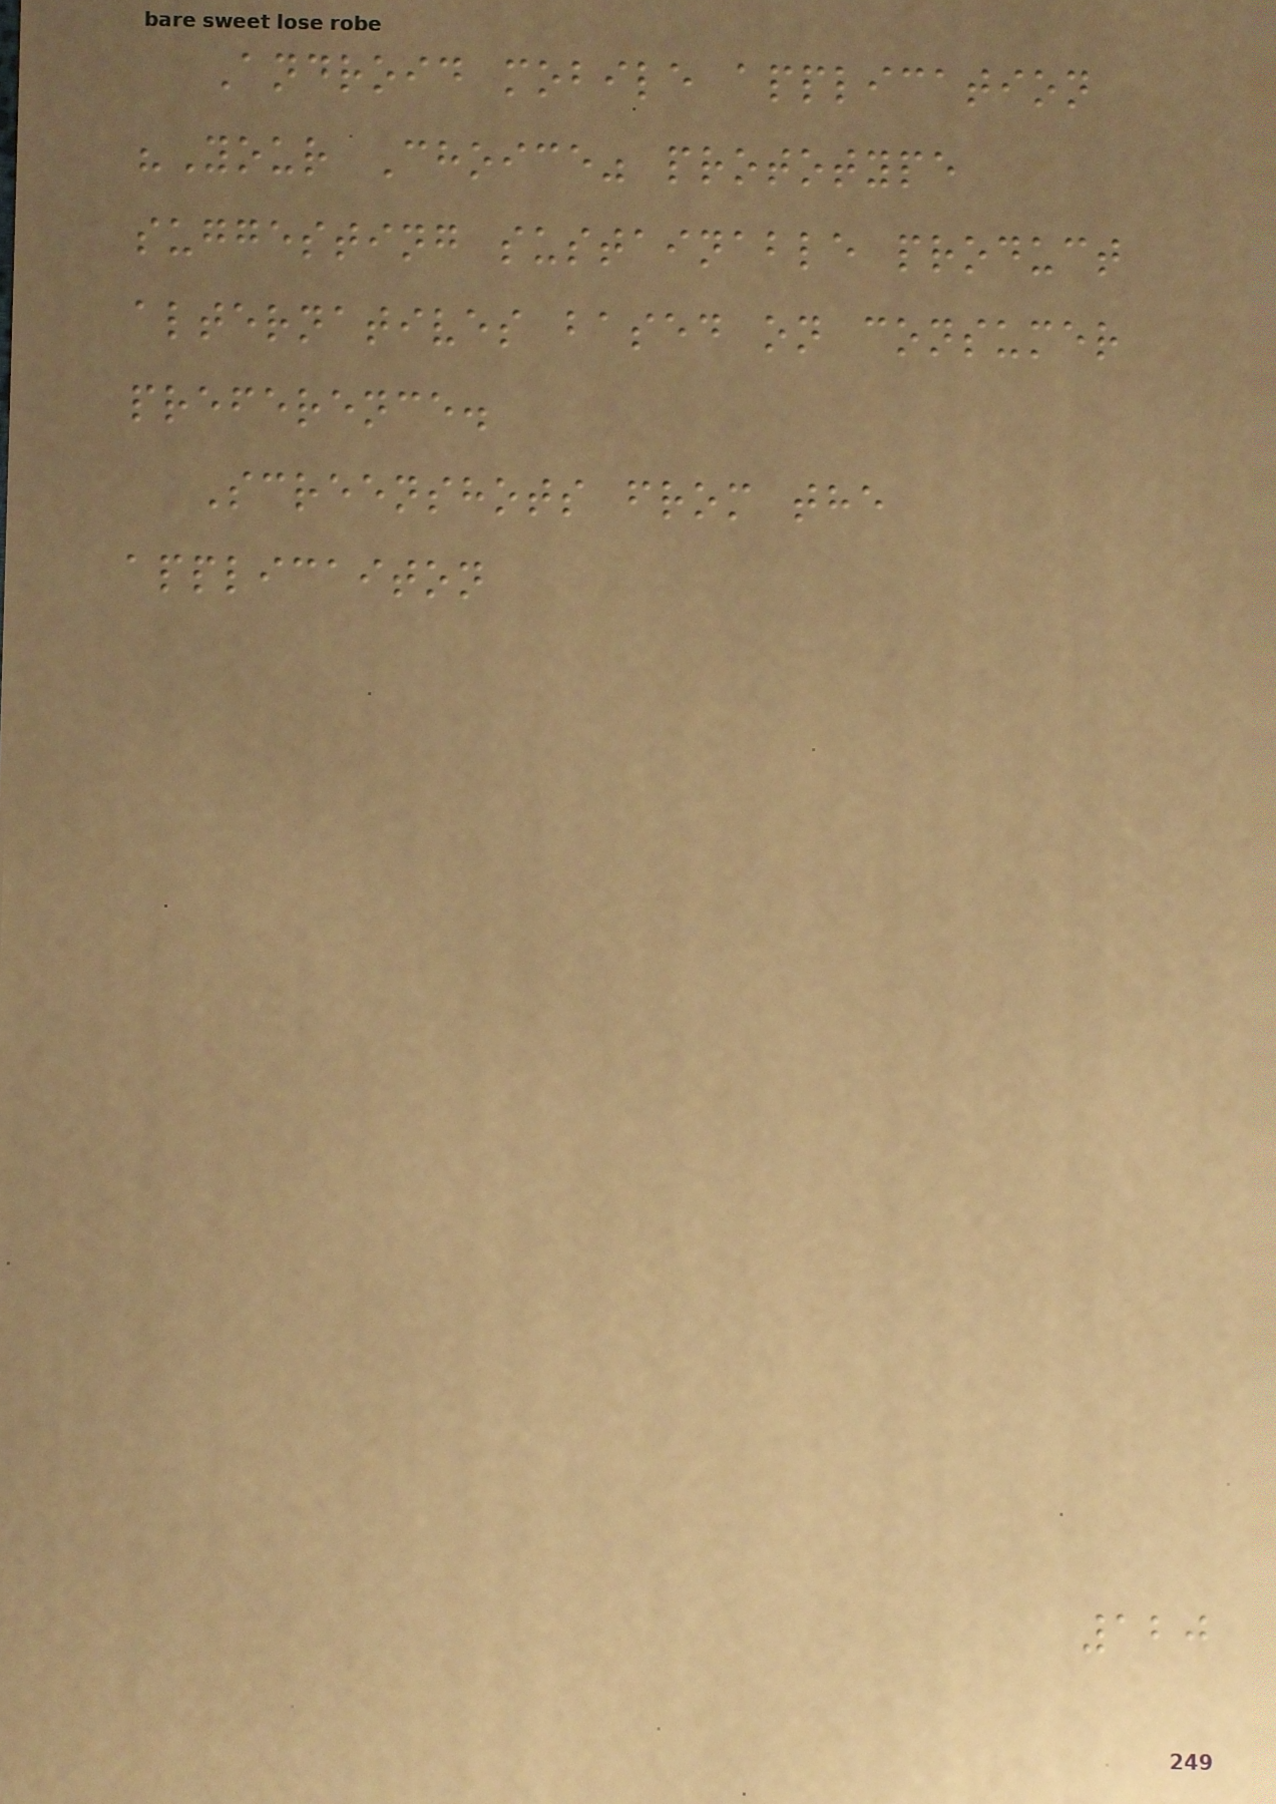Android mobile application
"Your Choice" prototype
suggesting sustainable product
alternatives based on consumer
preference.
Screenshots from the
applicaiton
120
